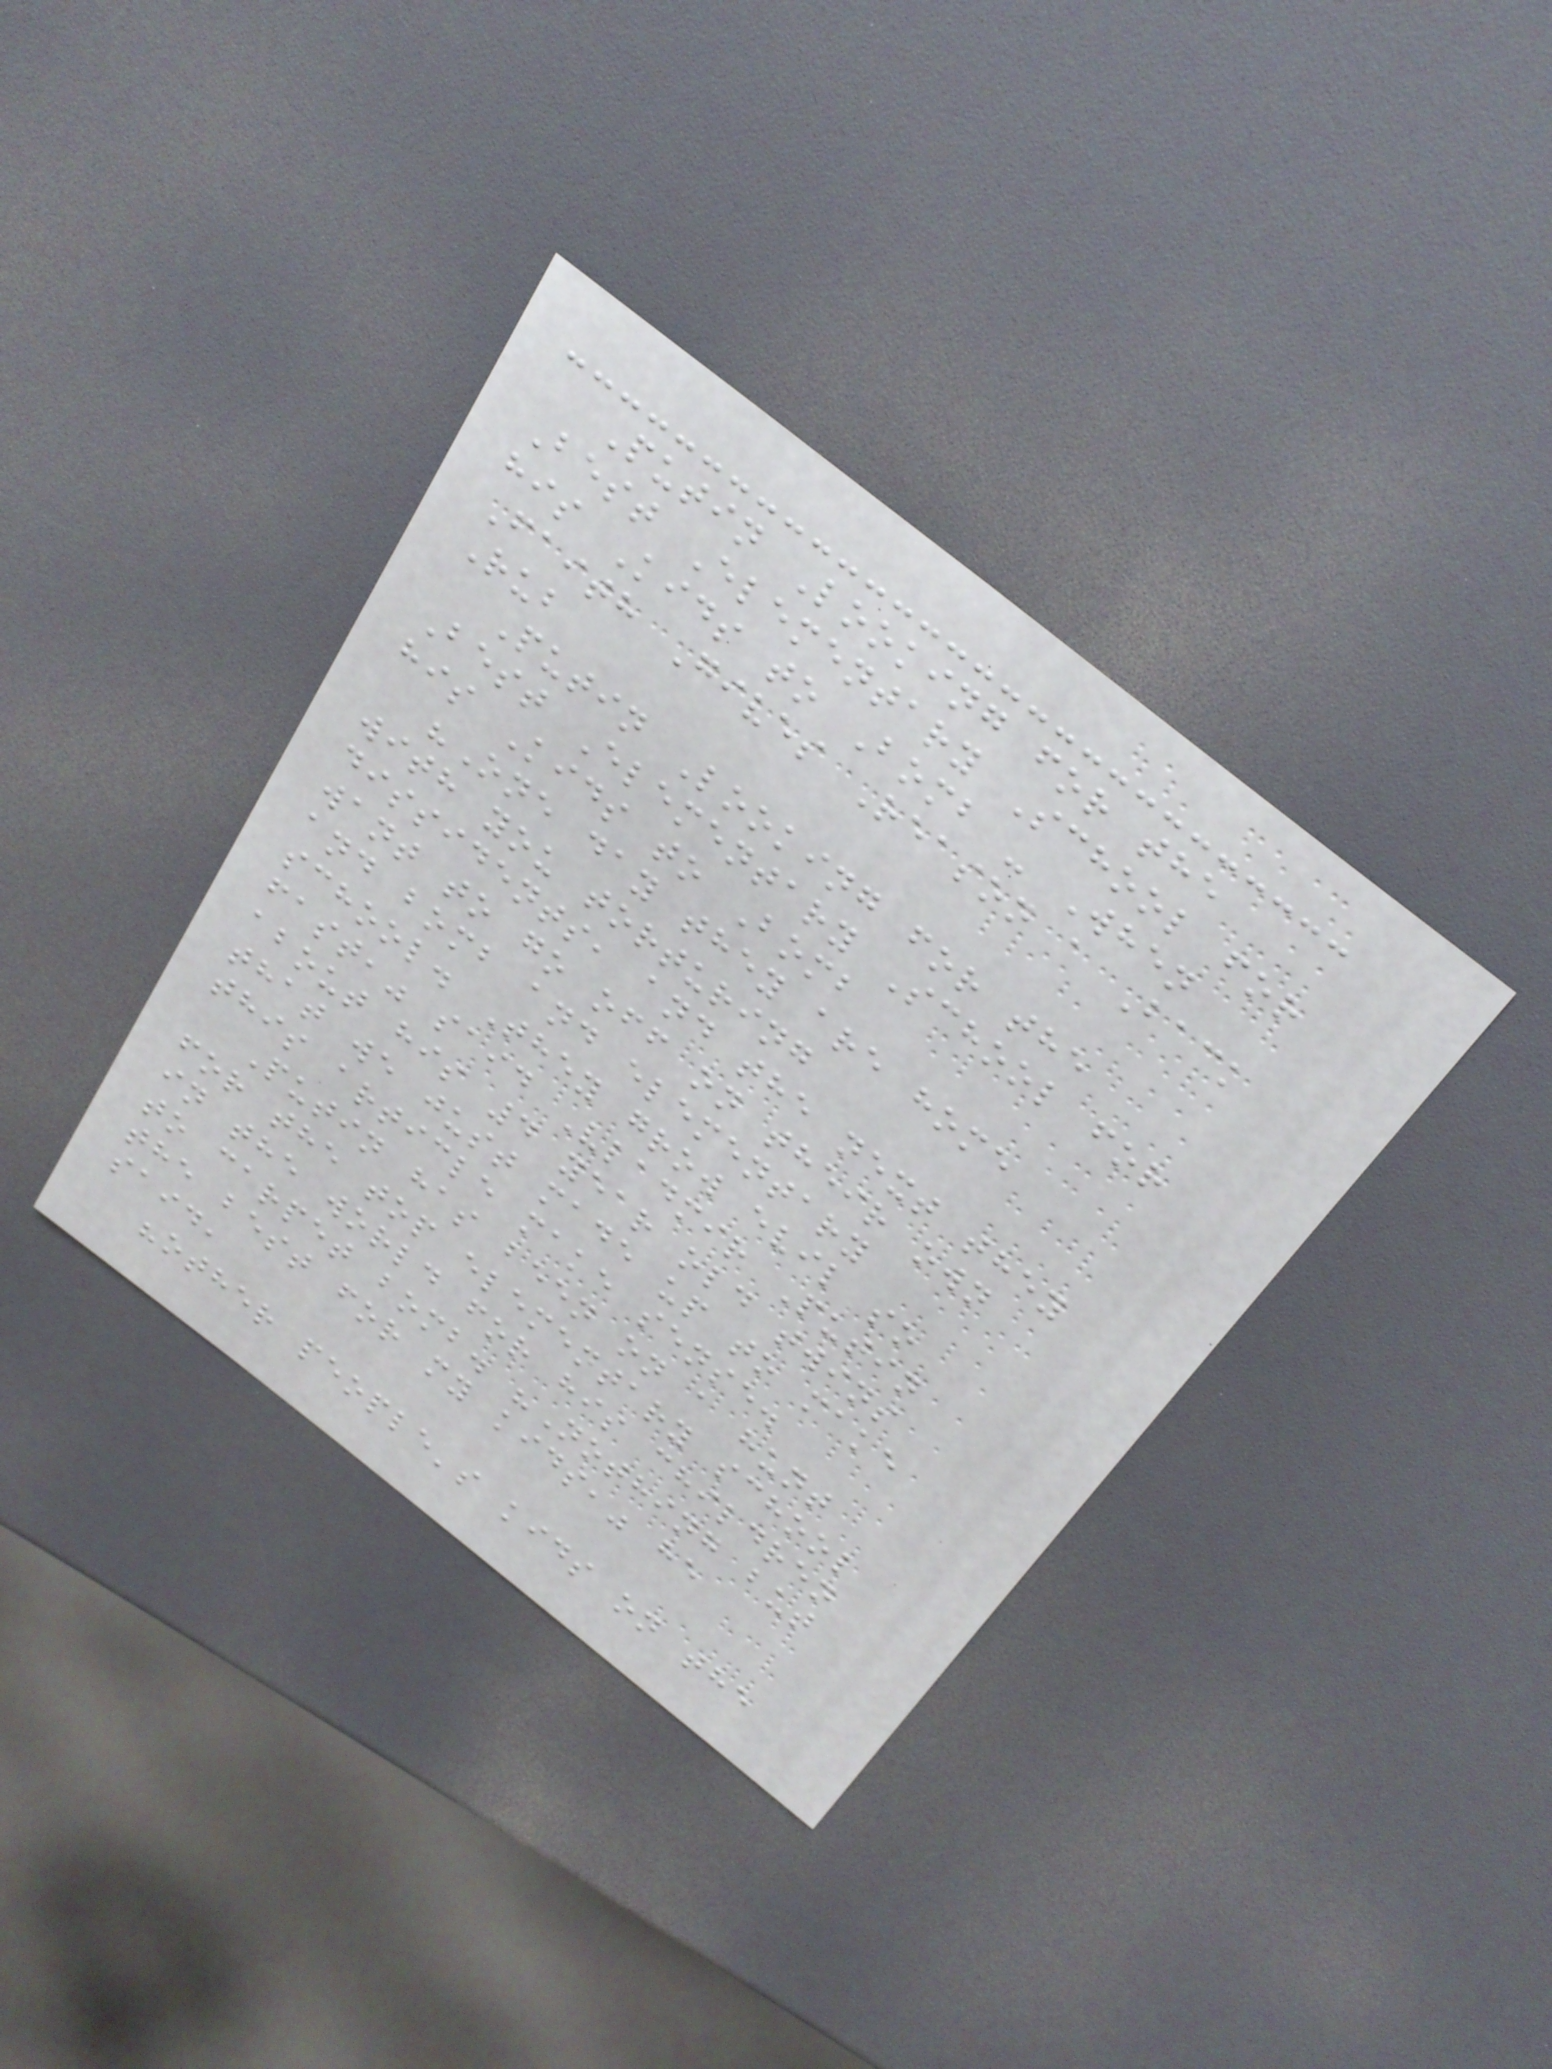Putin Looking for the
Best Elementary School for
his Kids to Bomb - When
Faith Gives Reason a Back
Rub
Putin Looking for the
Best Elementary School for
his Kids to Bomb
"One day they are home
with you torturing
dissidents, and the next they
want to go off on their own
and bomb and elementary
school. They grow evil so
fast," said Vladmir Putin
about his 4 year old twins
that we just made up to make
this article make sense.
Putin has been on a hunt
for the top elementary school
in the world for his children
to carpet bomb. "Nothing but
the best for my kids," he
said,
"other people's kids on the
